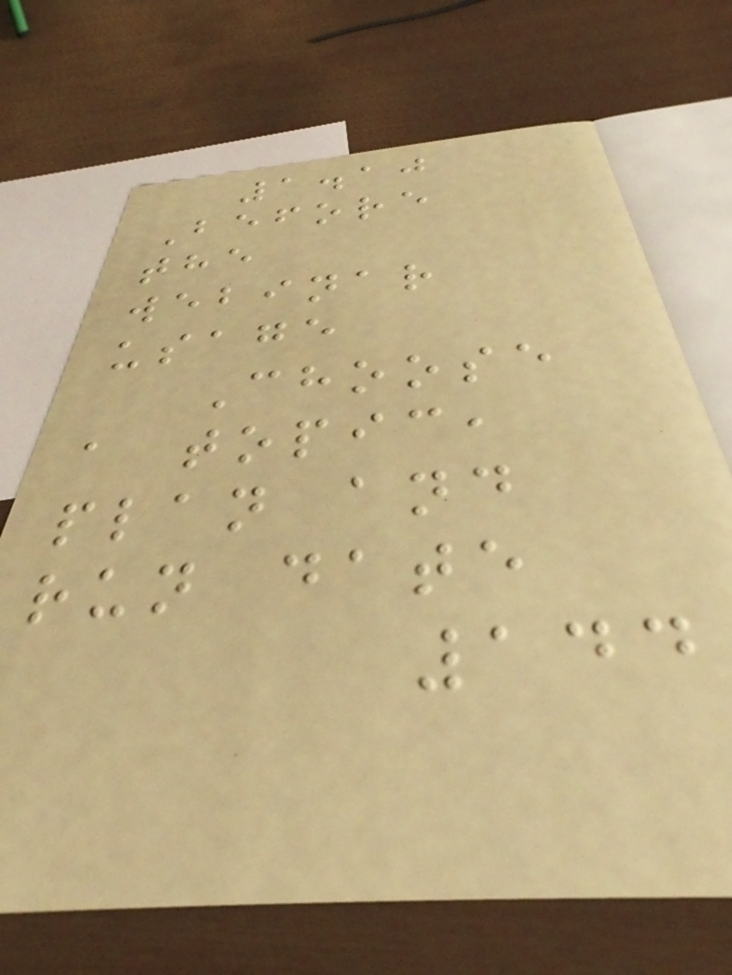1.10
Before
the
webinar
usage
Choose
a topic,
plan and
run date
144
